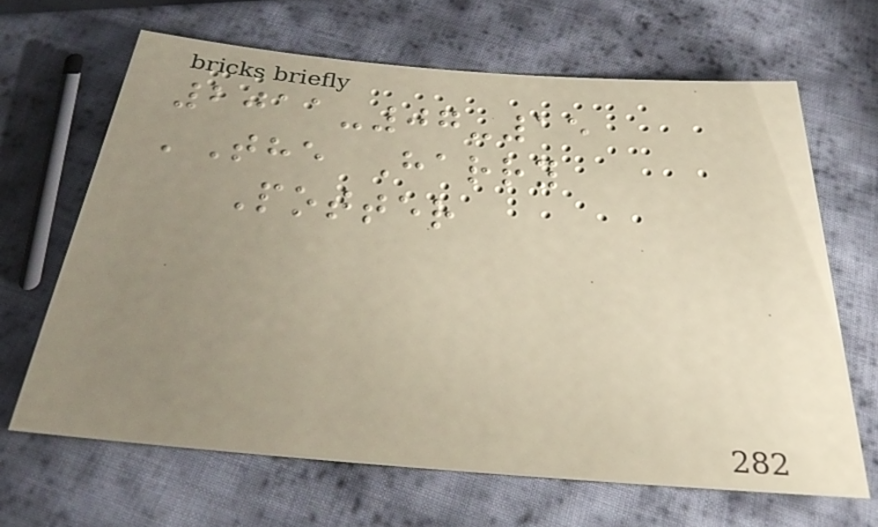2011-07-15
'The Harry
Potter
